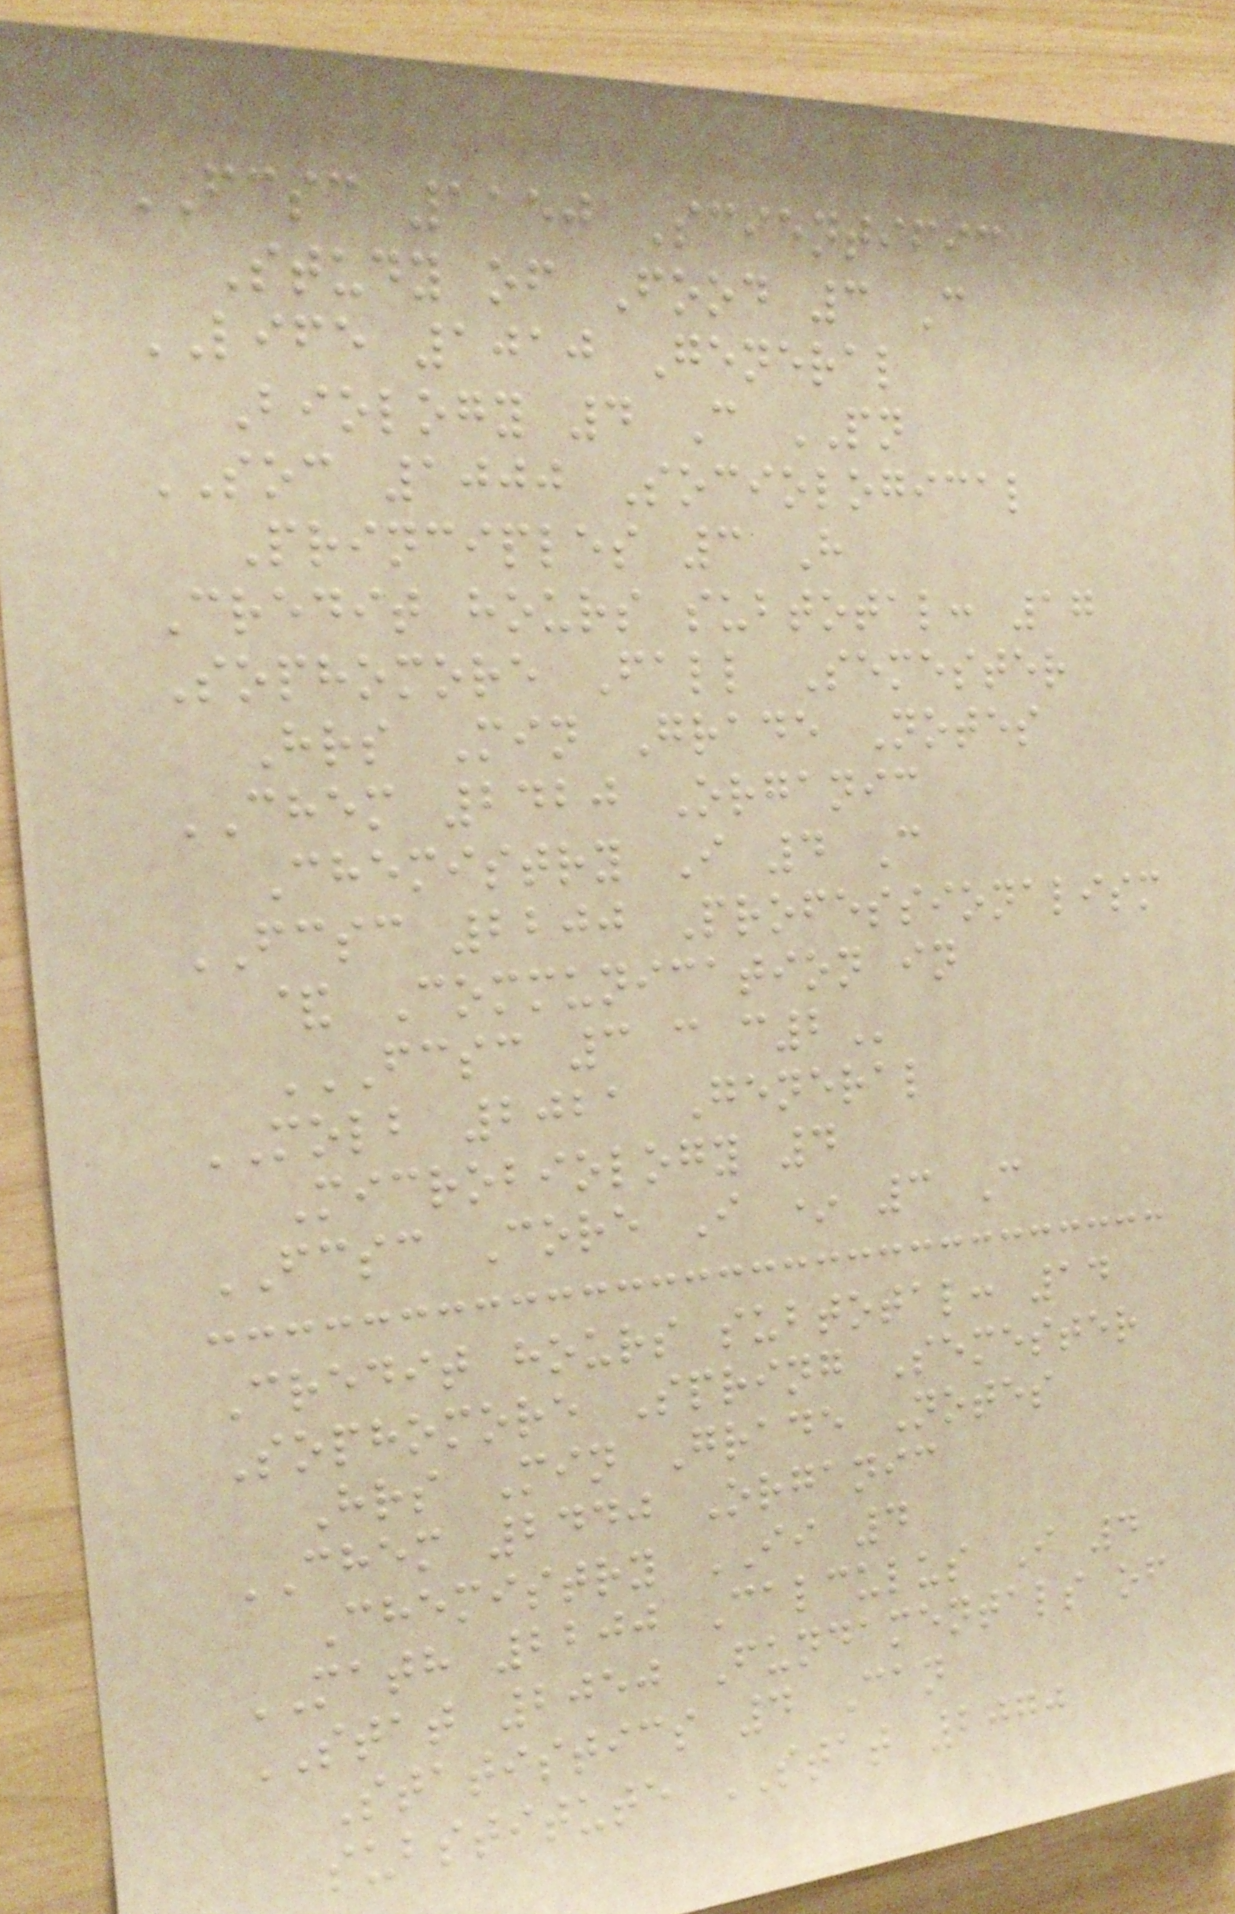FCSC 1150 Scientific
Study of Food 3 C
LIFE 1010 General
Biology 4 C PN
SOC 1000 Sociological
Principles 3 H
Credit hours subtotal: 17
Sophomore Fall Semester
Hrs Min Grade Notes
CHEM 2420 Organic
Chemistry I 4 C
FCSC 2200 Professionalism
& Communication in
FCSC 3 C C2
MOLB 2021 General
Microbiology 4
FCSC Core I * 3 C
Credit hours subtotal: 14
Sophomore Spring Semester
Hrs Min Grade Notes
CHEM 2440 Organic
Chemistry II 4
MATH 2200 Calculus I 4
STAT 2050 Fundamentals of
Statistics 4 Can
substitute STAT 2070
